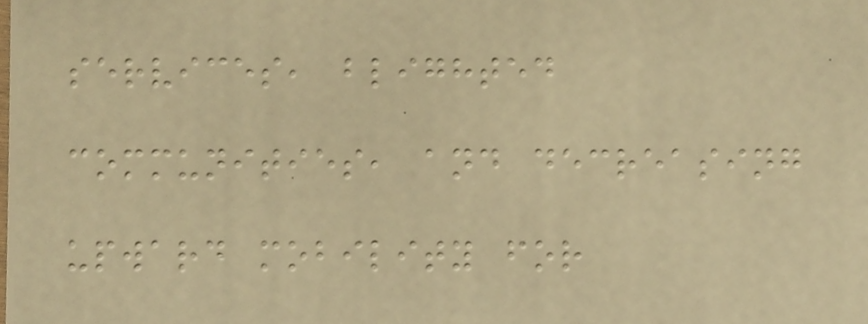services, blighted
communities, and decreasing
upward mobility for
